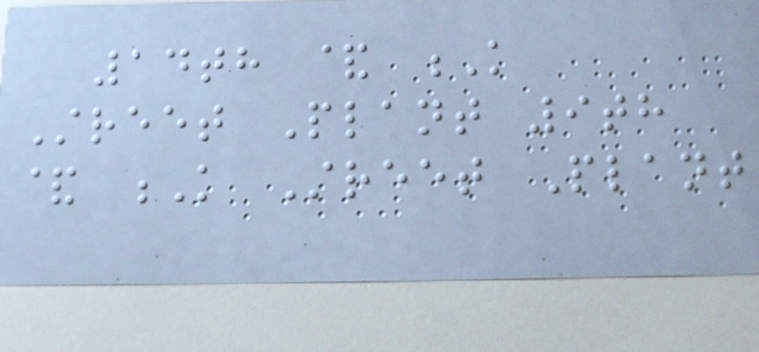14th & K
Street Plant 9th
& K Street Plant
